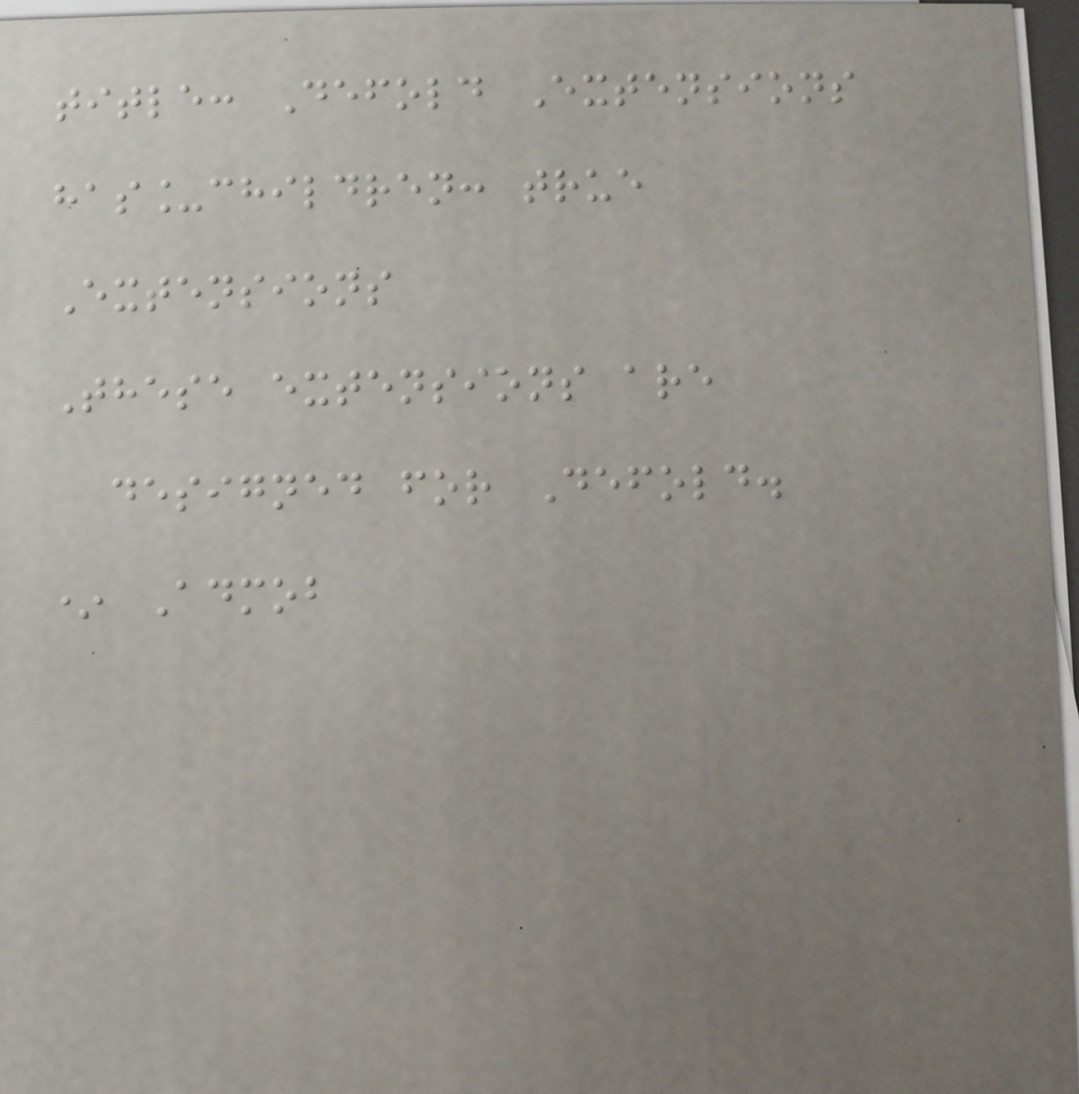title: Defold Extensions
has_children: true
Extensions
These extensions are
designed for Defold.
* Admob
